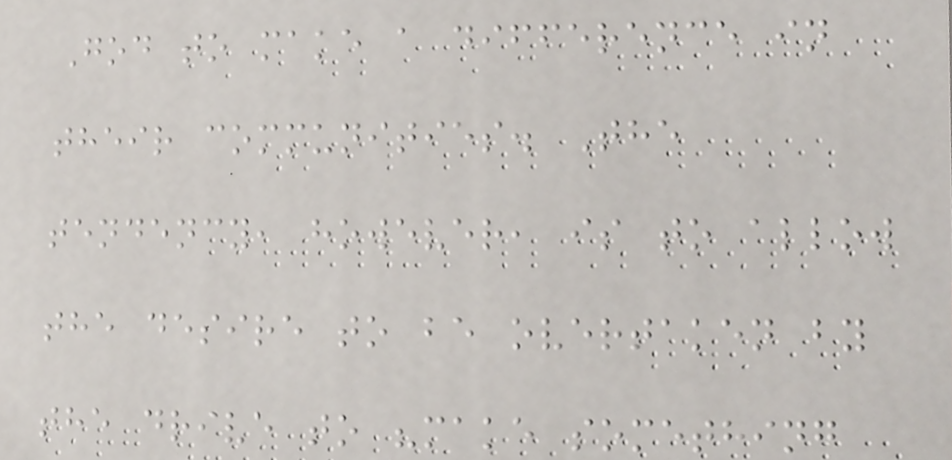God to make a difference in
their communities. The
tendency, however, is to allow
the desire to be overtaken by
the drive to "make something
